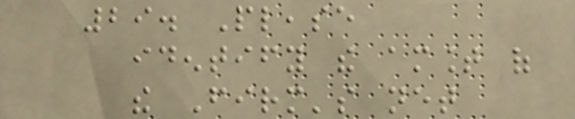29. Please
identify the amount of
the Firm's net
